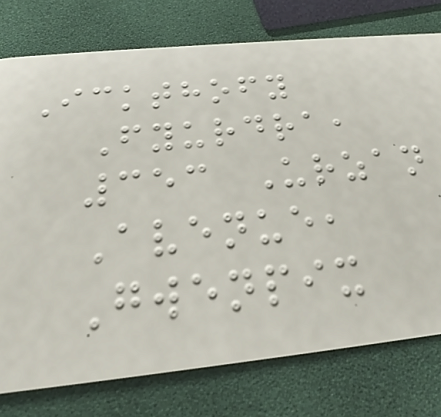Ickthofy
Fyurdra,
353 Urzan
Avenue,
Gwenpix
